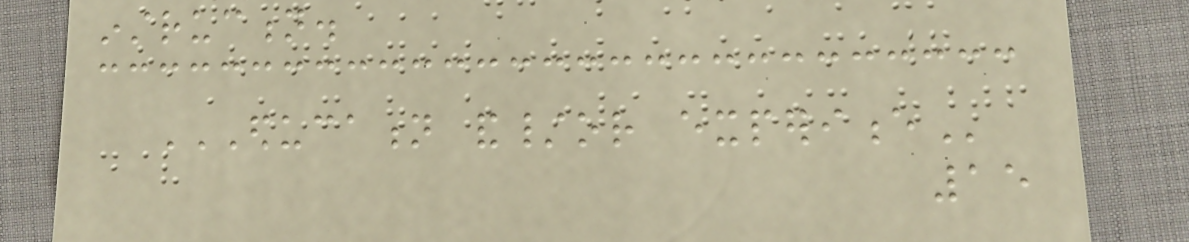instruction.
EDUCATION AND/OR EXPERIENCE
15
